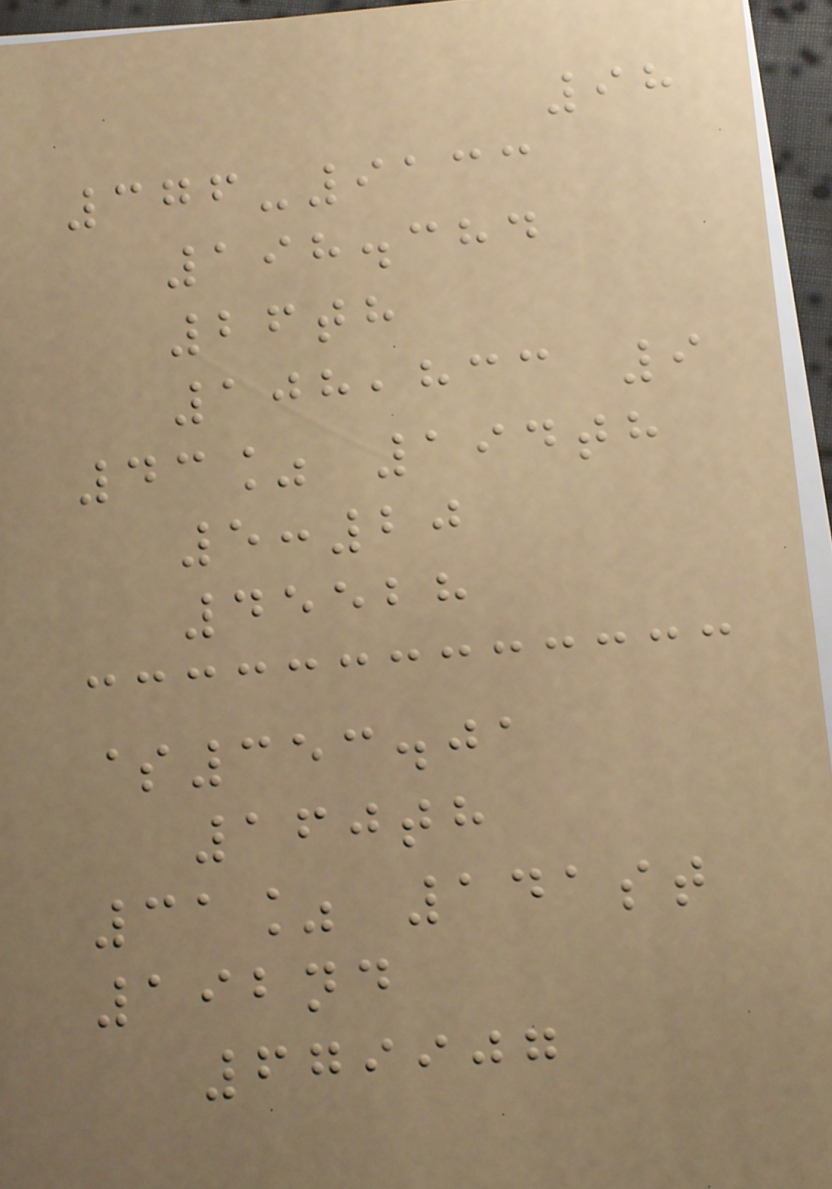98
376-9133
198.384
26th
108,833 9
43% 194th
5:20
45528
$353.01
160th
31% 141st
192nd
679907
